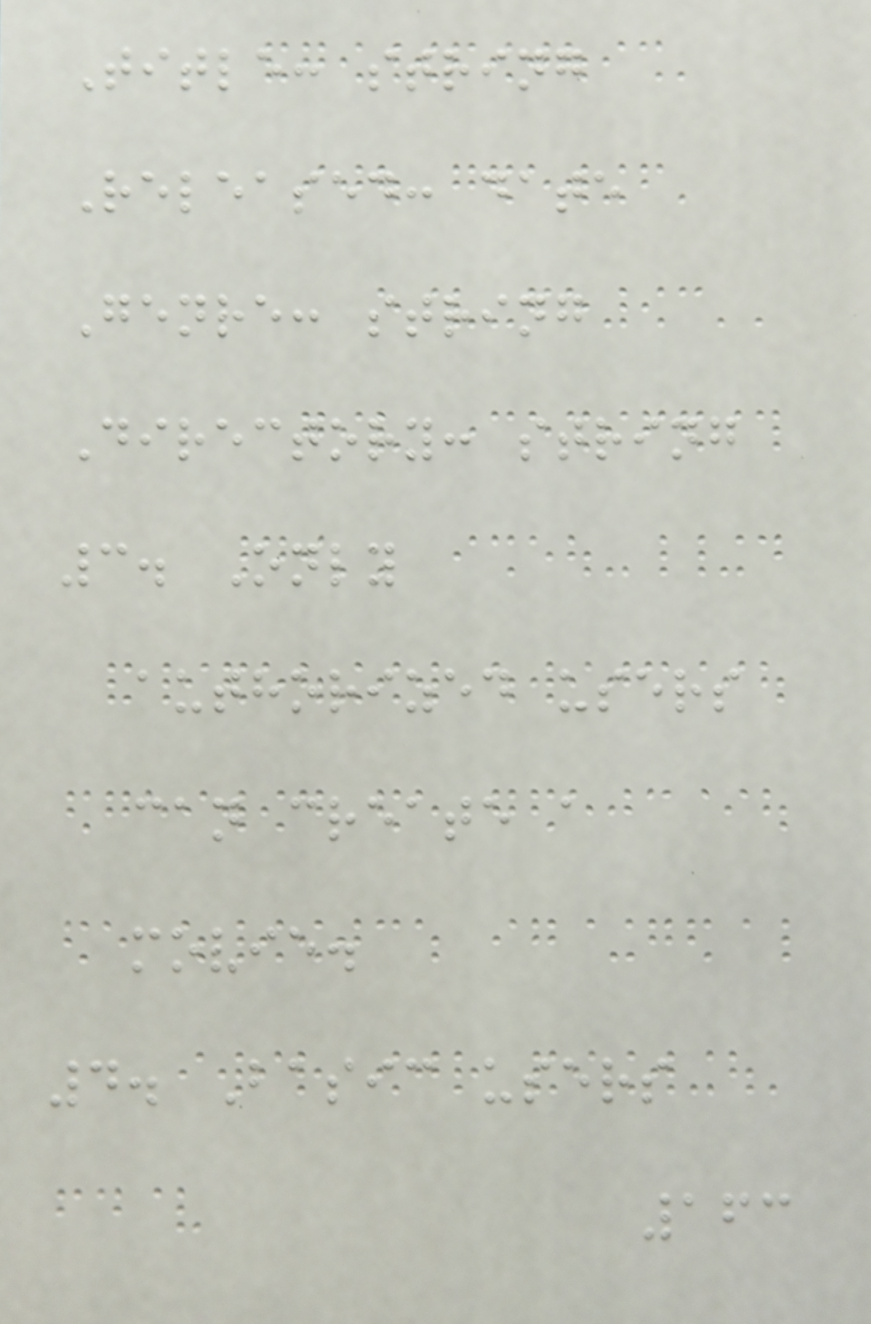Title: string
Released: date
Genre: string
Directory: string
3. Only
authorized users
can create a
movie.
4. Basic users
163
